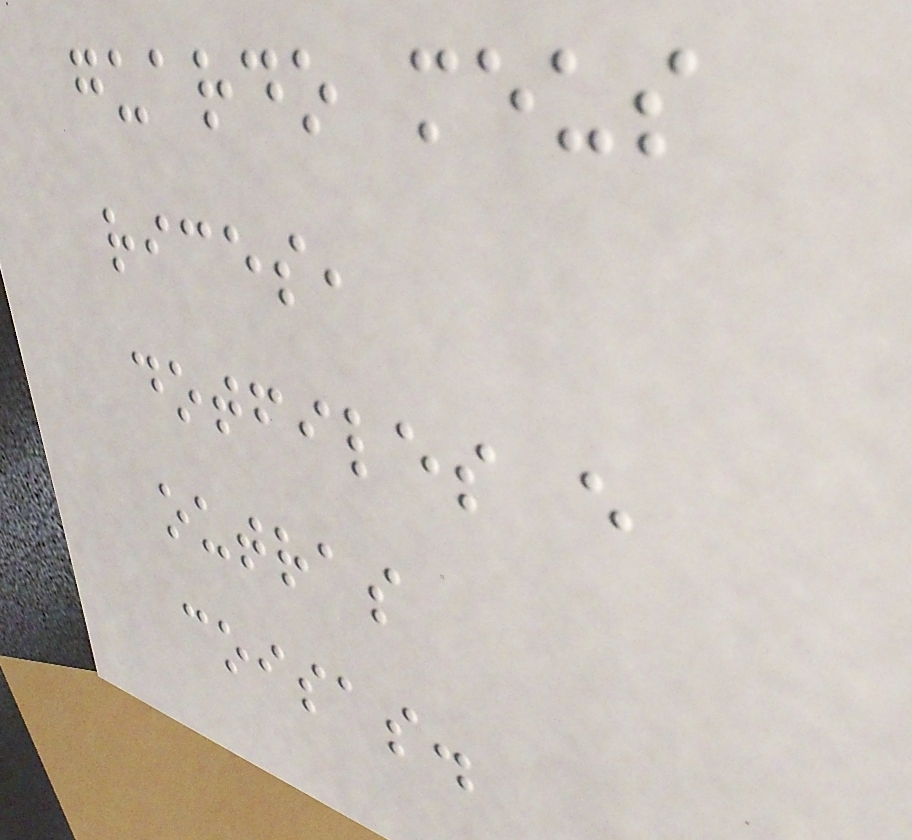guardo meus
rices,
dotfiles e
outras
coisas.
